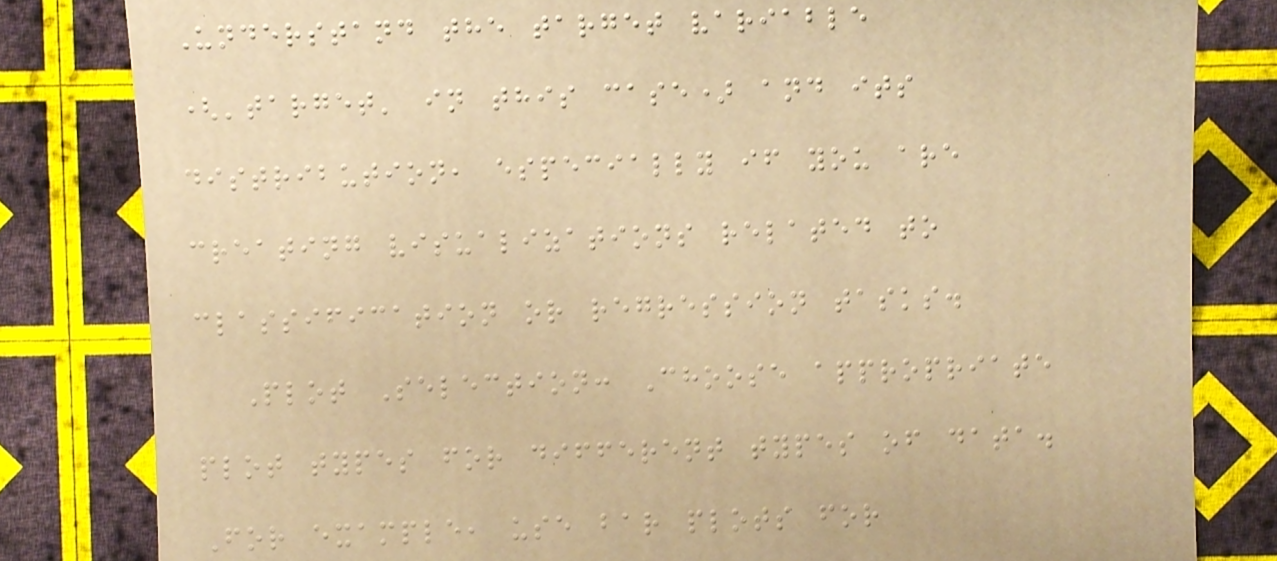Understand the target variable
('target' in this case) and its
distribution, especially if you are
creating visualizations related to
classification or regression tasks.
Plot Selection: Choose appropriate
plot types for different types of data.
For example, use bar plots for
